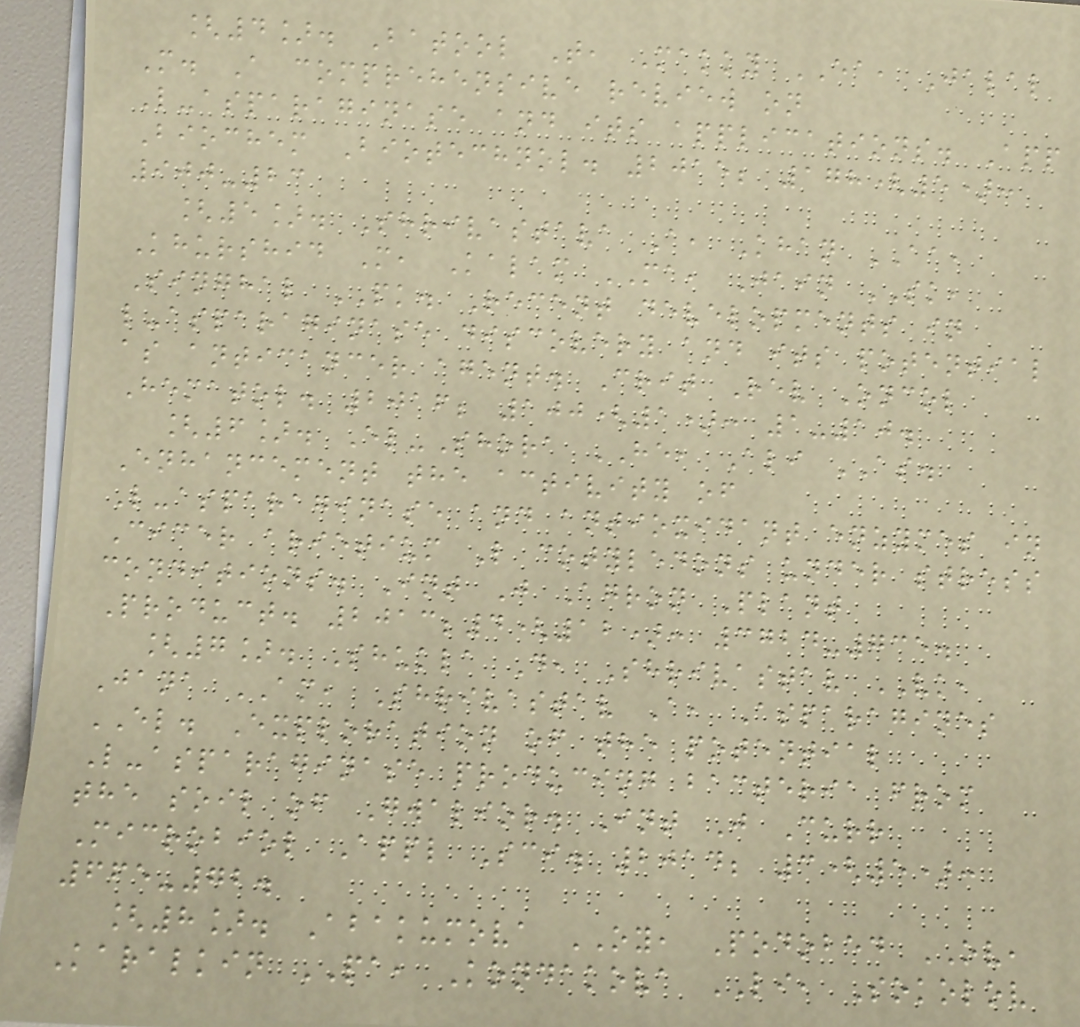[4]. Batool T, Makky EA, Jalal
M. A comprehensive review on
L-asparaginase and its applications. App
Biochem Biotechnol. 2015; 178(5):
900-23
[5]. Shrivastava A, Khan AA,
Khurshid M, Kalam MA, Jain SK,
Singhal PK. Recent developments in
l-asparaginase discovery and its potential
as anticancer agent. Crit Rev Oncol
Hematol. 2016; 100(1): 1-10.
[6]. El-Shora HE, Ali AS.
Enhancement the activity of
L-asparaginase and antioxidant enzymes in
Cicer arietium L cotyledons under stress
conditions. Int J Agron Plant
Product. 2013;4(12): 3724-735.
[7]. Shukla D, Shrivastav VK,
Jana AM, Shrivastav A, Asparagines
EL. Exploration of the potential
L-asparaginase producing bacteria from
the soil of Gwalior. Int J Curr
Microbiol Appl Sci. 2014; 3(5):
665-72.
[8]. Abakumova OY, Podobed OV,
Karalkin PA, Kondakova LI, Sokolov
